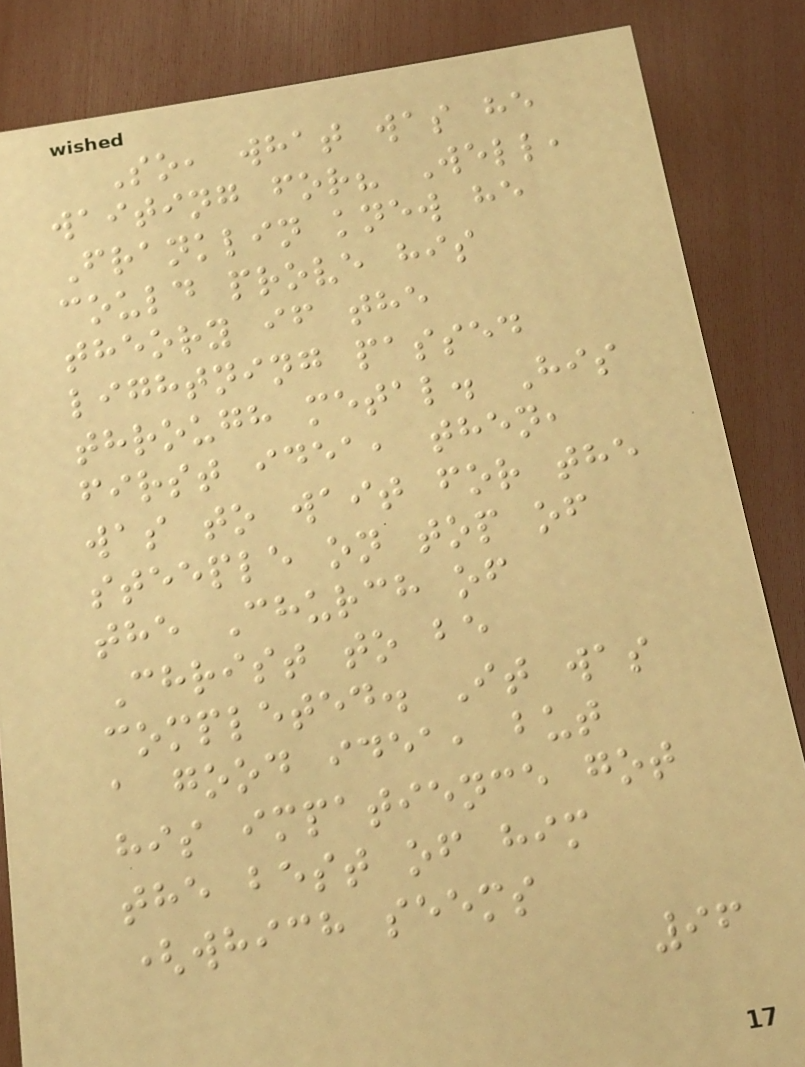So, what was he
waiting for? Well,
Franklin knew he
could prove his
theory if the
lightning passed
through metal. His
first idea, then,
was to wait for the
steeple on top of
the Church of
Christ to be
completed. It was
a good idea, but
his impatience got
the best of him
(which seems
96
